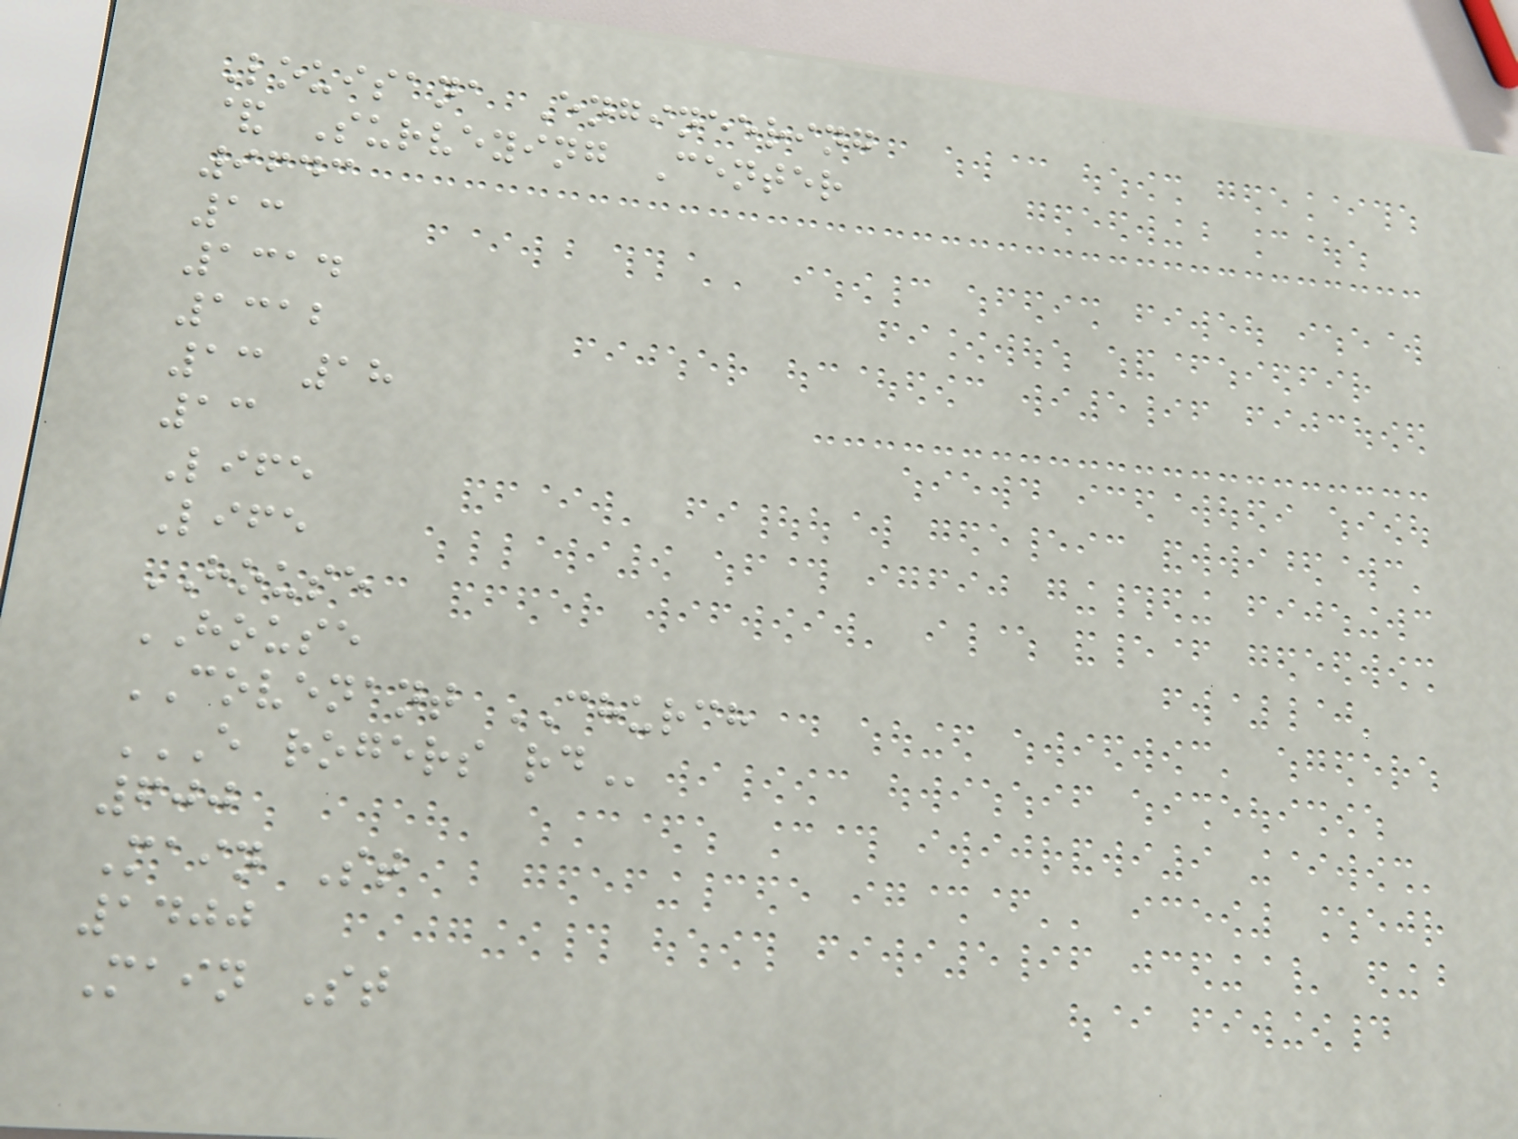Louisana Engineering
& Surveying Center
9643
13
1314
1312
13 18
13
Life
Life
HOUSE
HOUSE
COVENANT CHURCH
E ROGERS RD
600
Main St
1400
Main St
